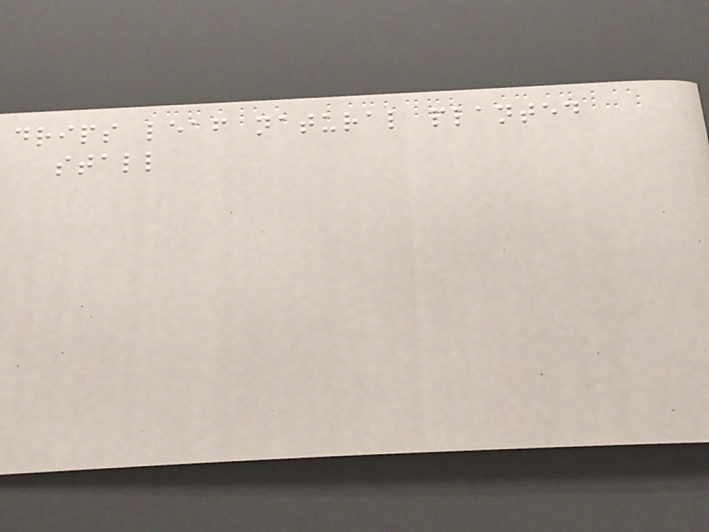drips leaf natural planted
stall
